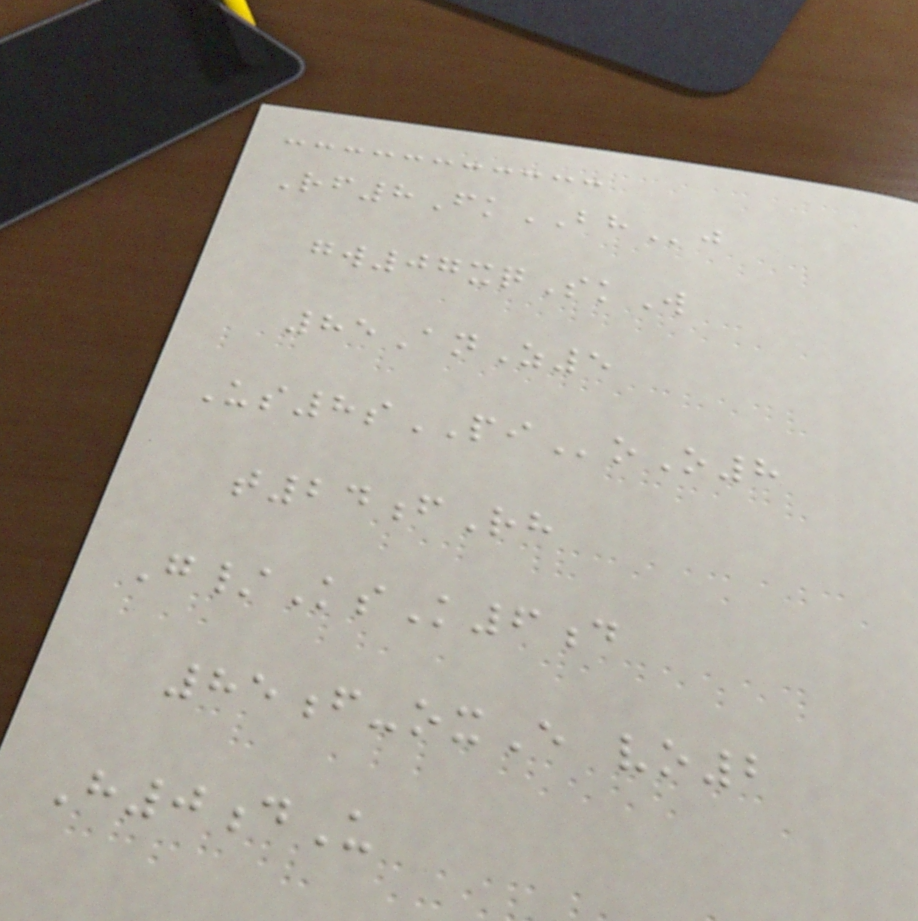Rf8FkBHj
gw07xqSkW
85AnZ5
Us8sPIoO8
t24fRh
G/KsK6d
85f-oxE vo2
H0dU
